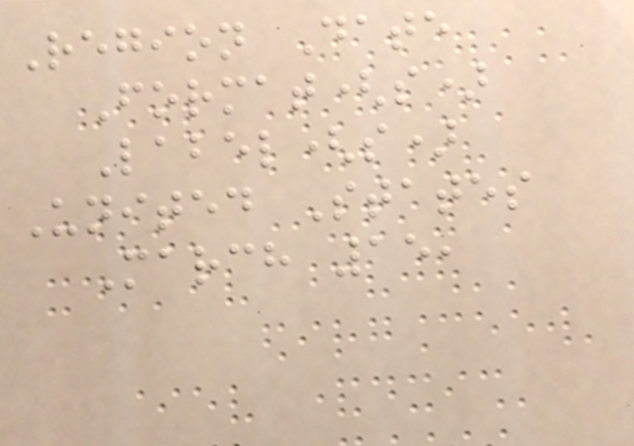Region Date
Format(s)
Label(s)
United States
March 15,
